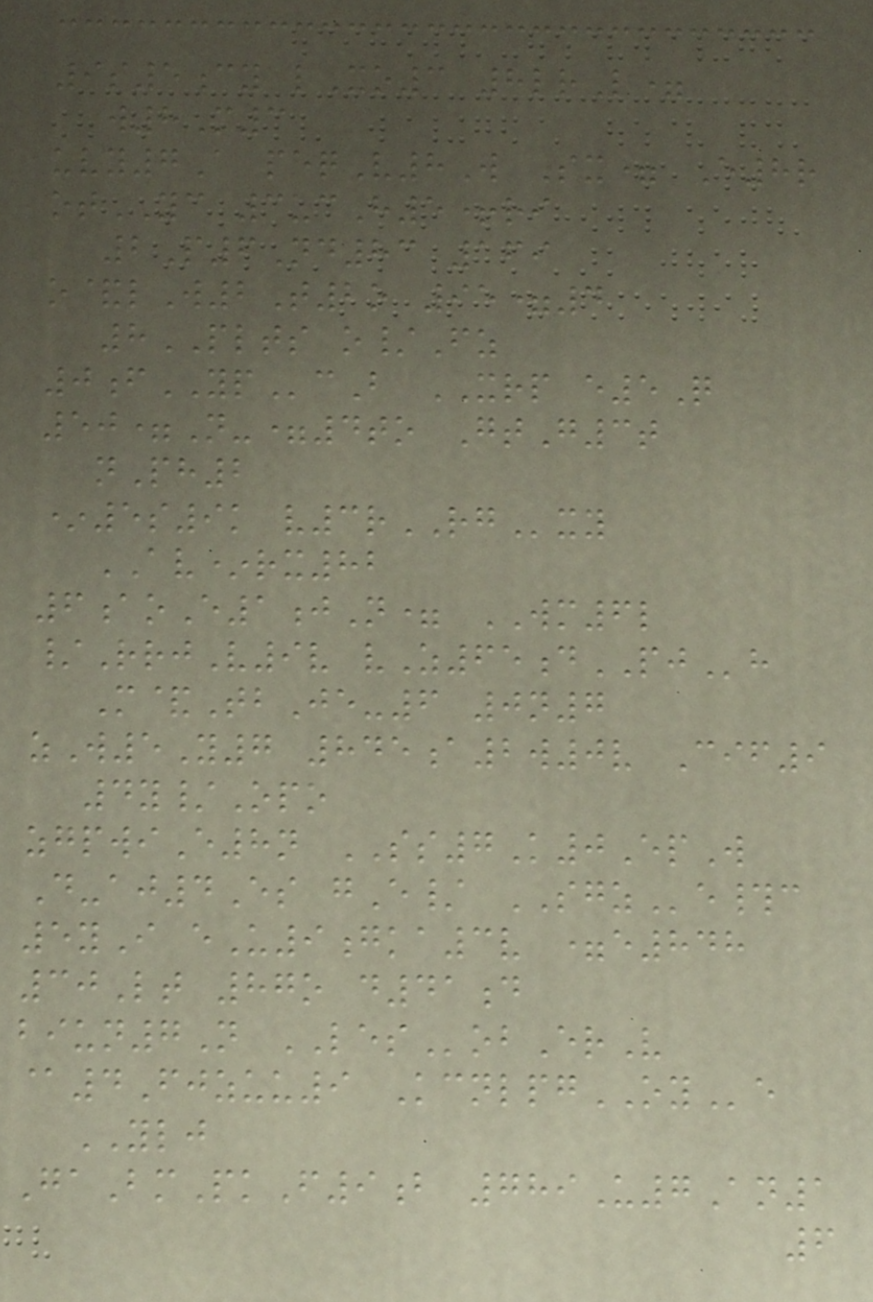9s5cy lXo3 8lrL=
w8M3
uvy7A peqV8W Sx= E8r
otYC 3ucH5+ri
2P6Nd83 169
o&lW2T2o 95=4
8PLTS o/Fz
0fYPcB XRP e5Q
50=N-=4to GtG3t
nPh2
*5s9k v3rRGxy
AV*rx82
6aoE1jN= WM6l
/RrjV9v vZ65dPJh
M&TbJe-6 0n7
zW5Y7 845a2w0v Cif9
4y/Opo
zgpwiE8n SS7K0EpW
D-aj4Es gE/ SGZe#c
5yI eU9gka3v =e848
30Lt 87o d41d
biun7N LESobErV
@4Fjzuu9 KcnlpgOYe
YLJ
GaBmPkF9b 789U7An1
6
